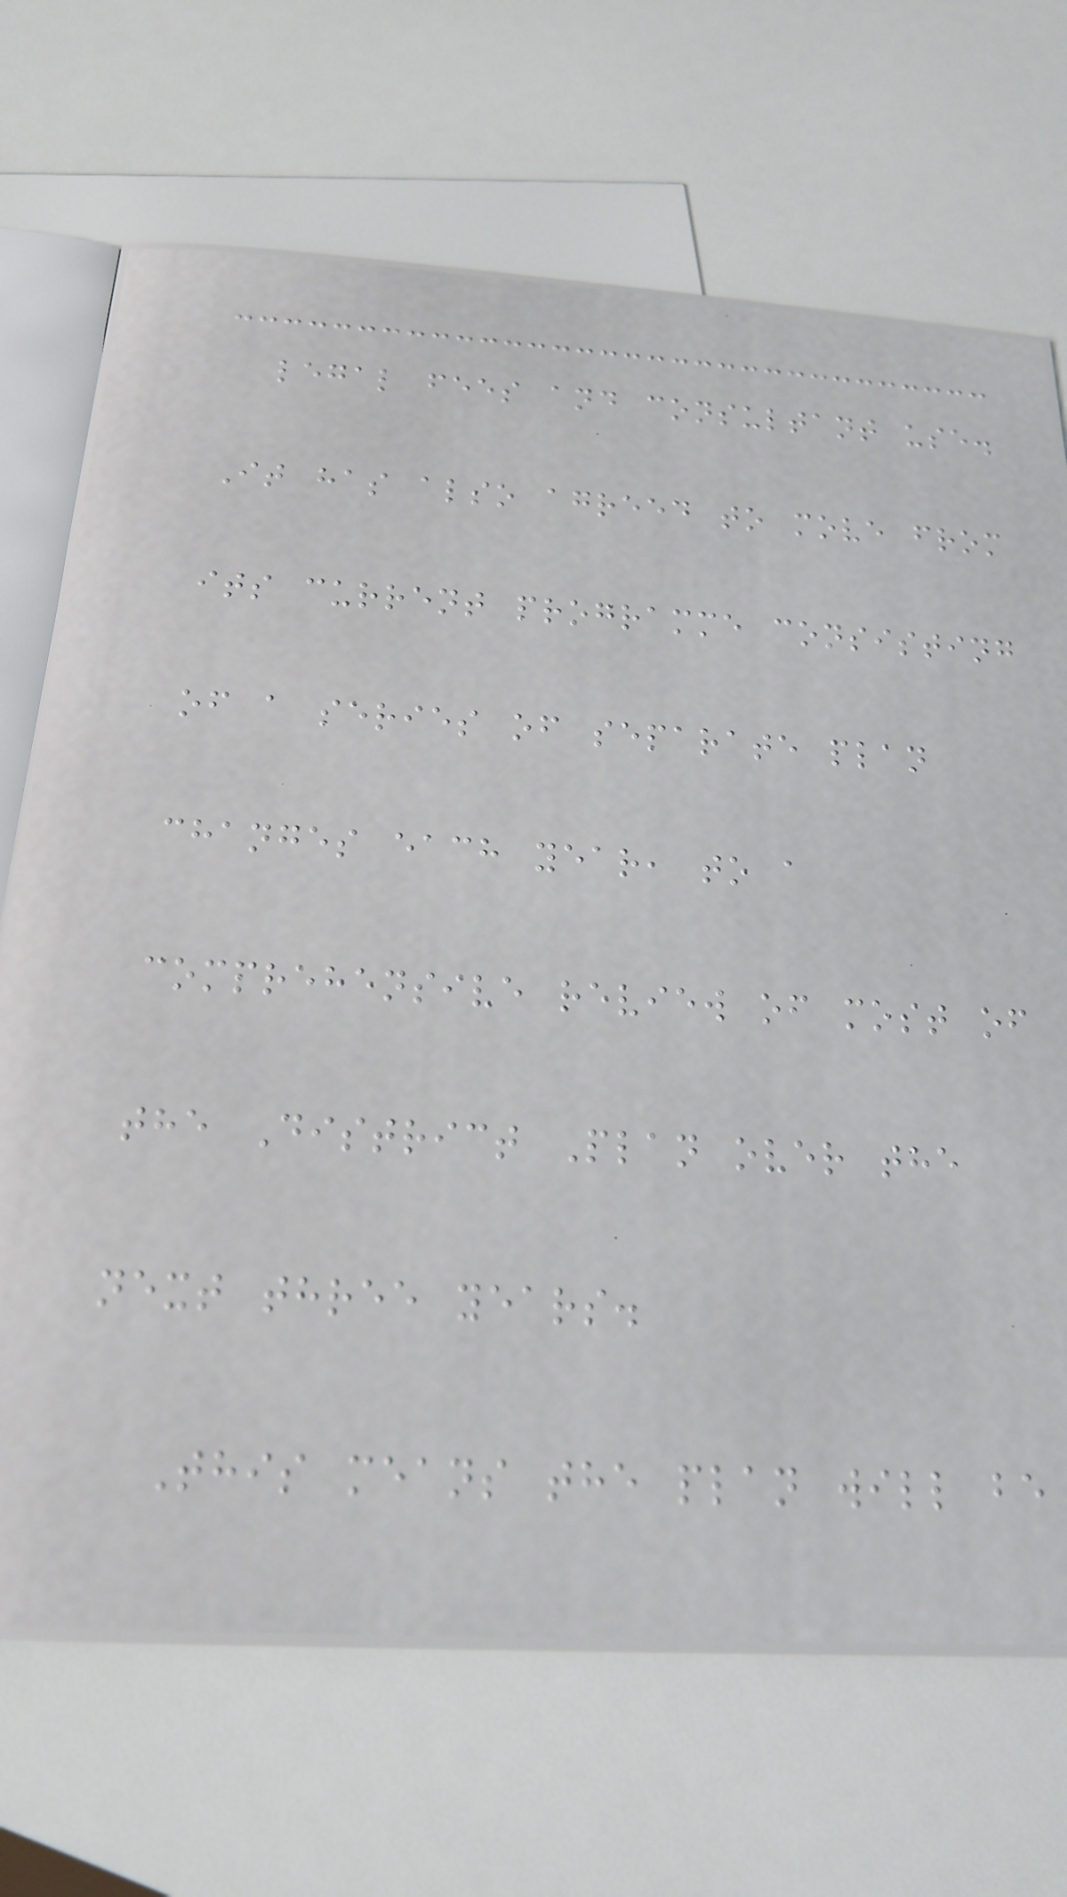legal fees and consultant use.
It has also agreed to move from
its current programme consisting
of a series of separate plan
changes each year, to a
comprehensive review of most of
the District Plan over the
next three years.
This means the plan will be
